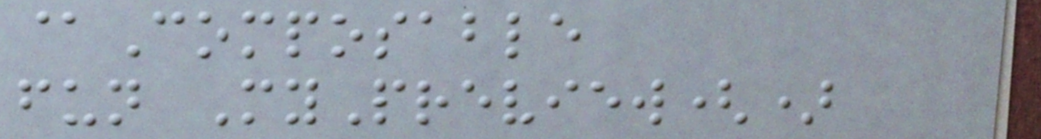@Composable
fun MyPreview()
